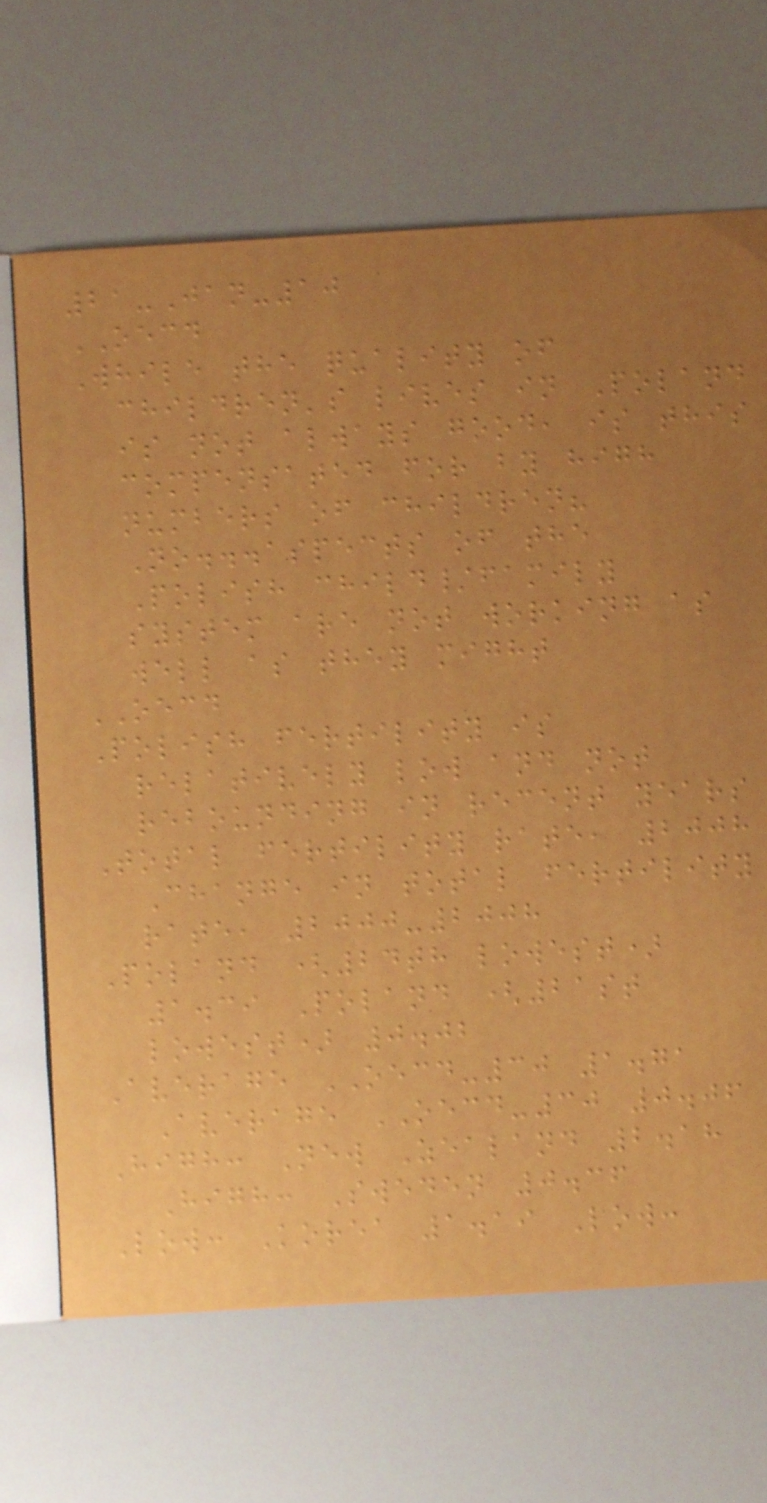21-Jan-10
OECD
While the quality of
children's lives in Poland
is not always good, is this
compensated for by high
numbers of children?
No...aspects of the
Polish child/family
system are not working as
well as they might
OECD
Polish fertility is
relatively low and not
rebounding in recent years
Total fertility rate, 2008
Change in total fertility
rate, 2000-2008
Poland (24th lowest)
1.39 Poland (21st
lowest) 0.02
Average OECD-30 1.71
Average OECD-30 0.06
High: New Zealand 2.18
High: Sweden 0.36
Low: Korea 1.19 Low:
